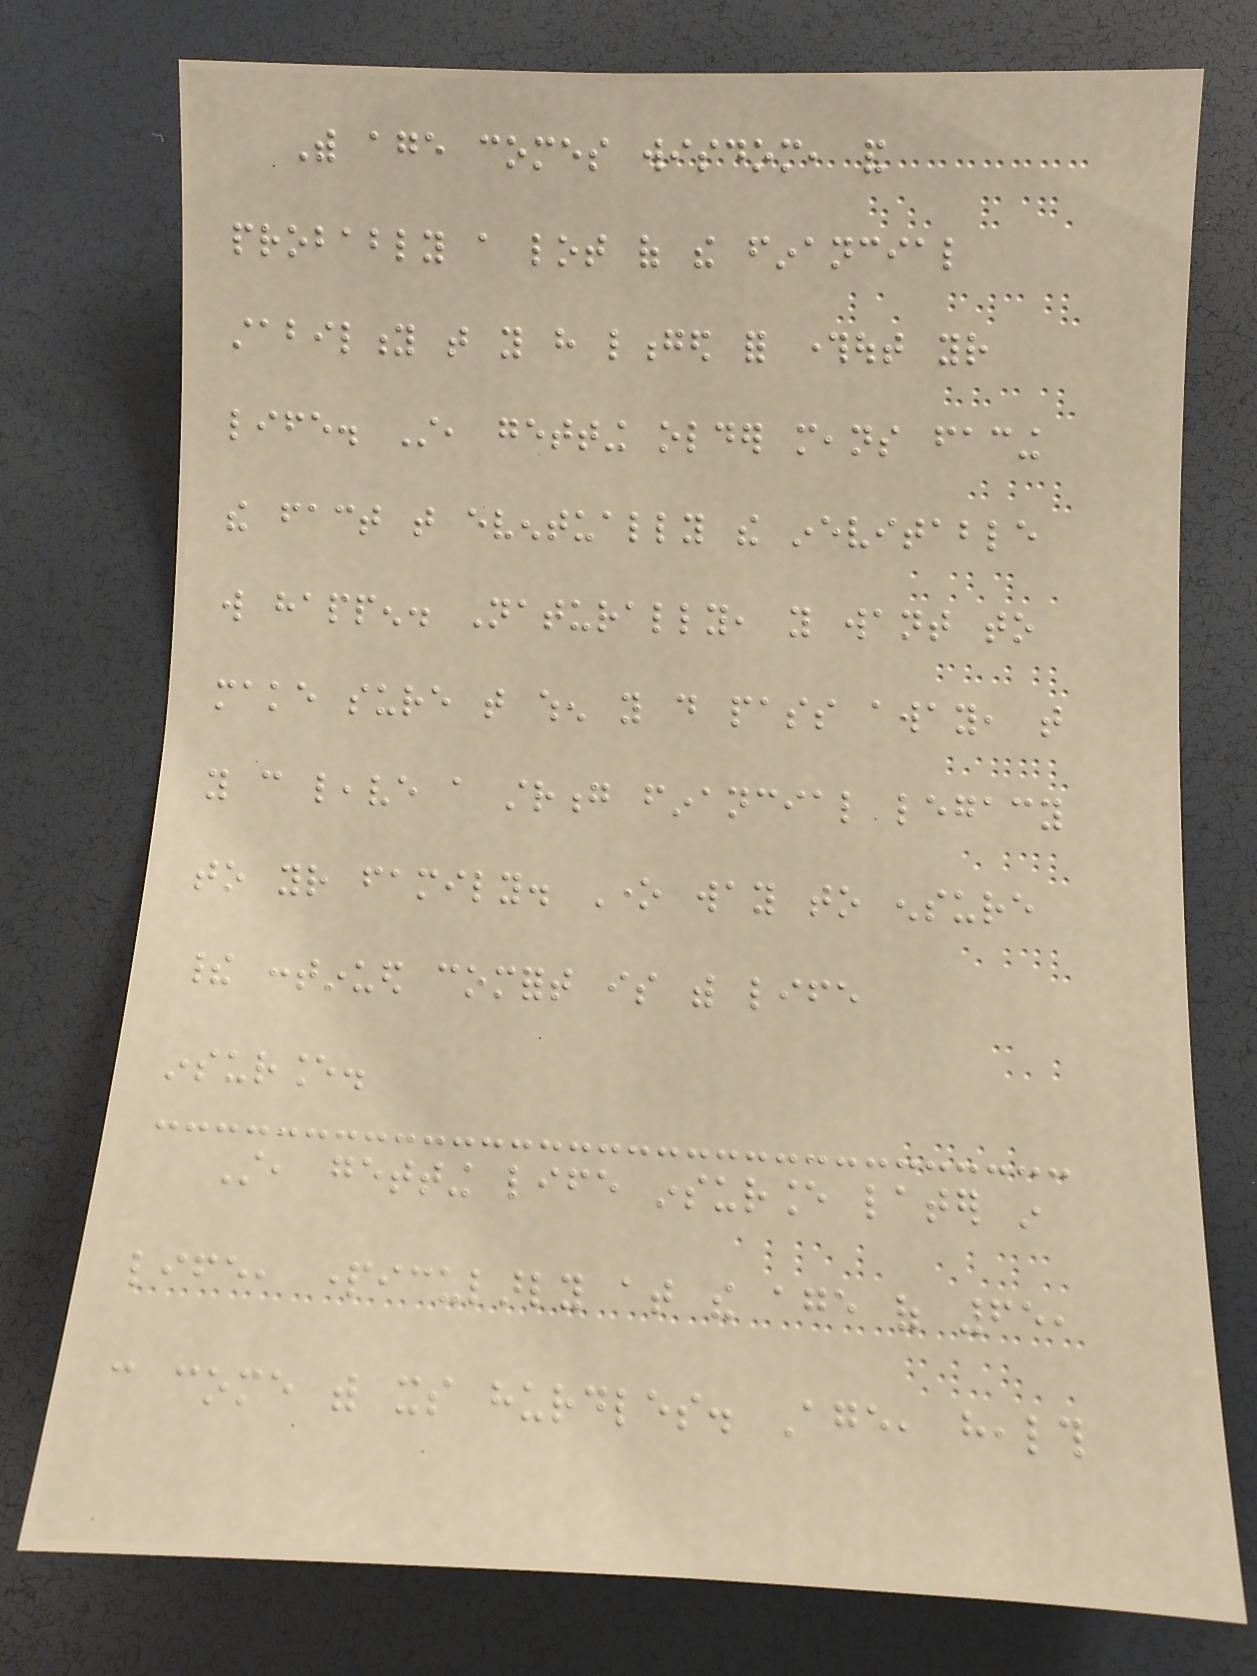With age comes wisdom, and
probably a lot of the financial
stability that you have longed for throughout your
life. Still, getting older means facing
the fact that eventually the inevitable
will happen. Naturally, you want to
make sure that when you do pass away, that
you can leave a strong financial legacy
to your family. One way to ensure
their continued comfort is with life
insurance.
Still, getting life insurance later in
life, particularly at the age of 65,
can come with its hurdles. Age, health
